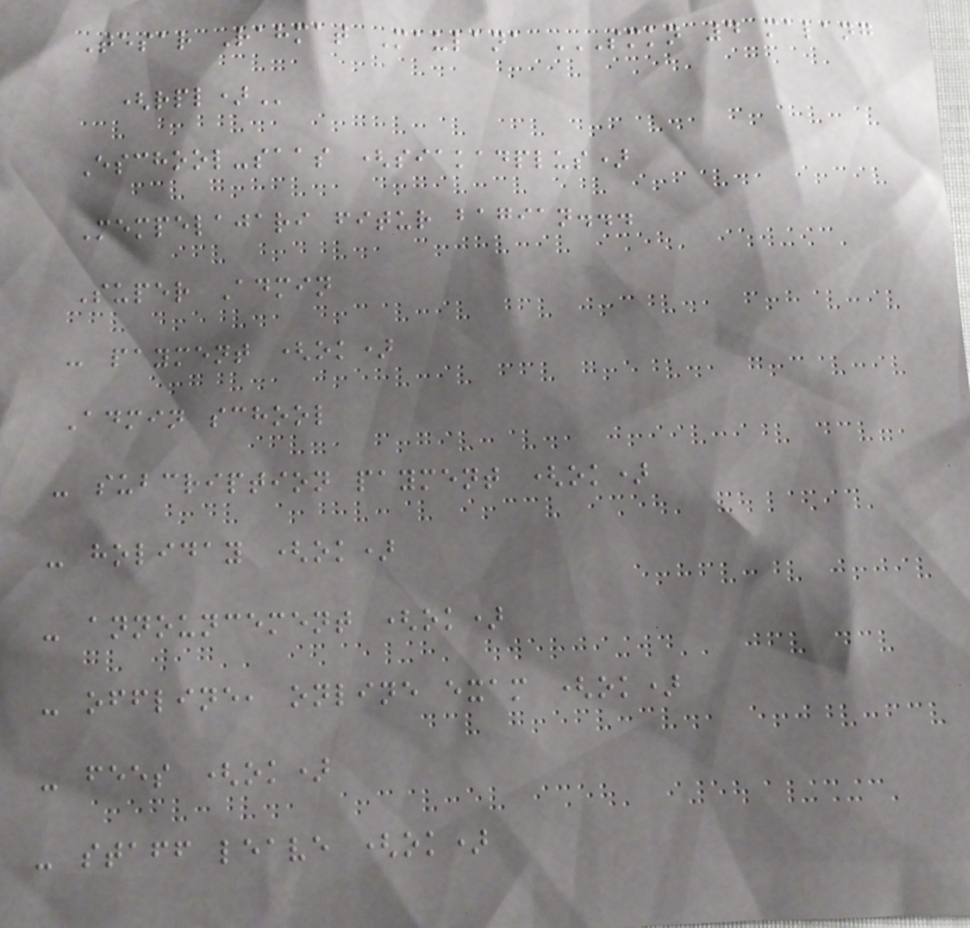Tesar Rahmat Maulana SMKN 4 MALANG
(RPL)
Eschool-saas (siakadplus)
Mempelajari fitur bagian...
Super Admin
- payment (ok)
Admin school
- subcription payment (ok)
- holiday (ok)
- announcement (ok)
- offline, online exam (ok)
- fees (ok)
- staff leave (ok)
